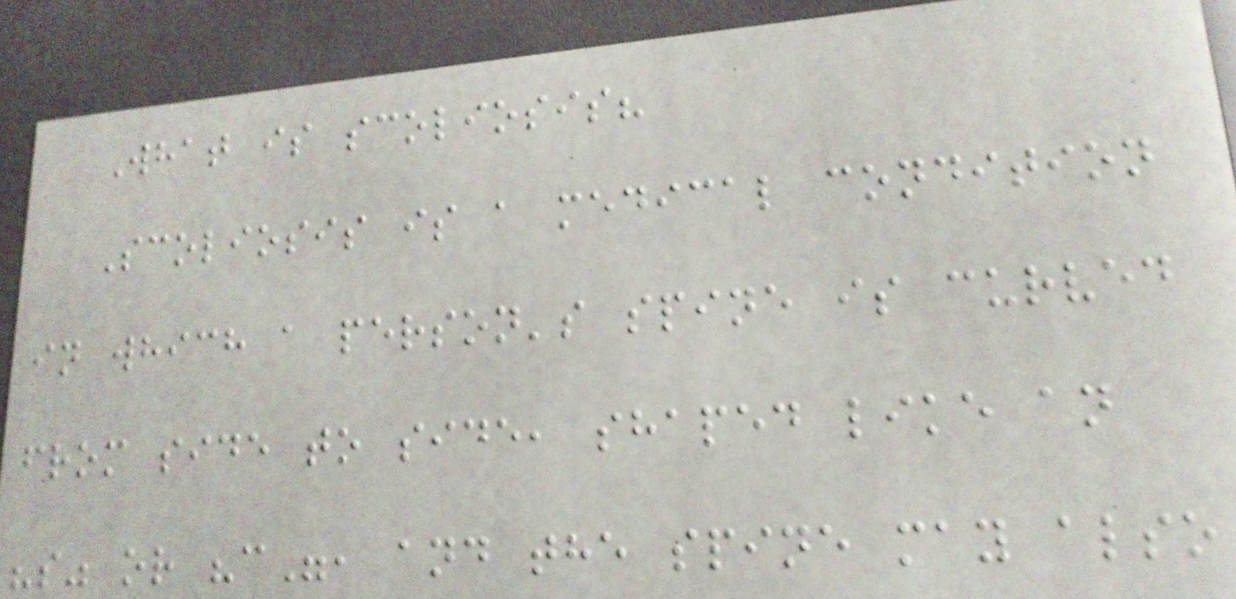What is scoliosis?
Scoliosis is a medical condition
in which a person's spine is curved
from side to side, shaped like an
"s" or "c", and the spine may also
